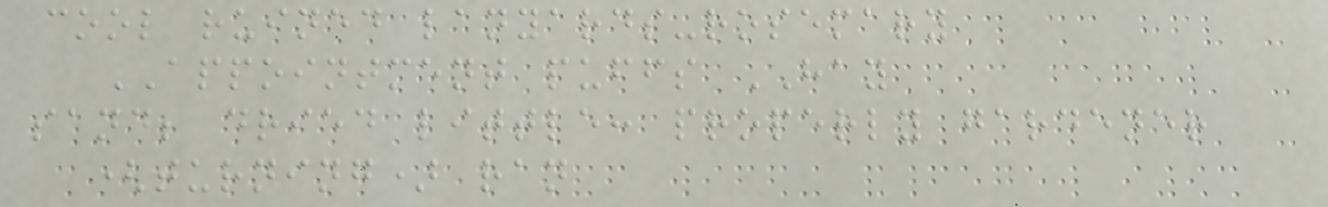cool ruined lanyards-rosemary
APPOINTMENT puffs HAY
sand; dried little: properly gardener
(turning) ran
